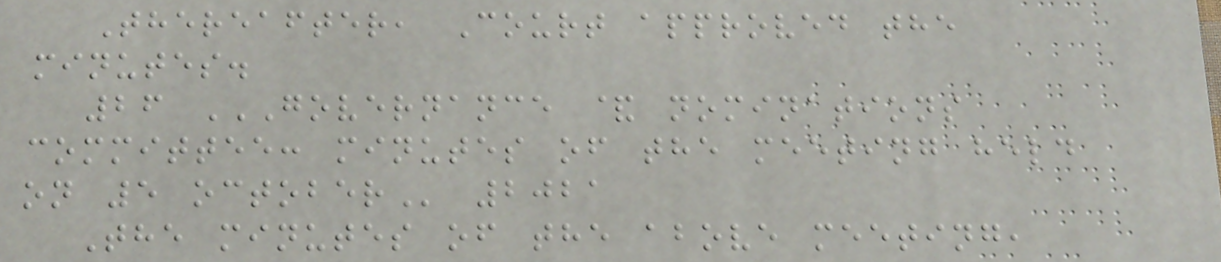Thereafter, Court approved the
minutes.
26 GOVERNANCE & NOMINATIONS
COMMITTEE: MINUTES OF THE MEETING HELD
ON 5 OCTOBER 2021
The minutes of the above meeting,
